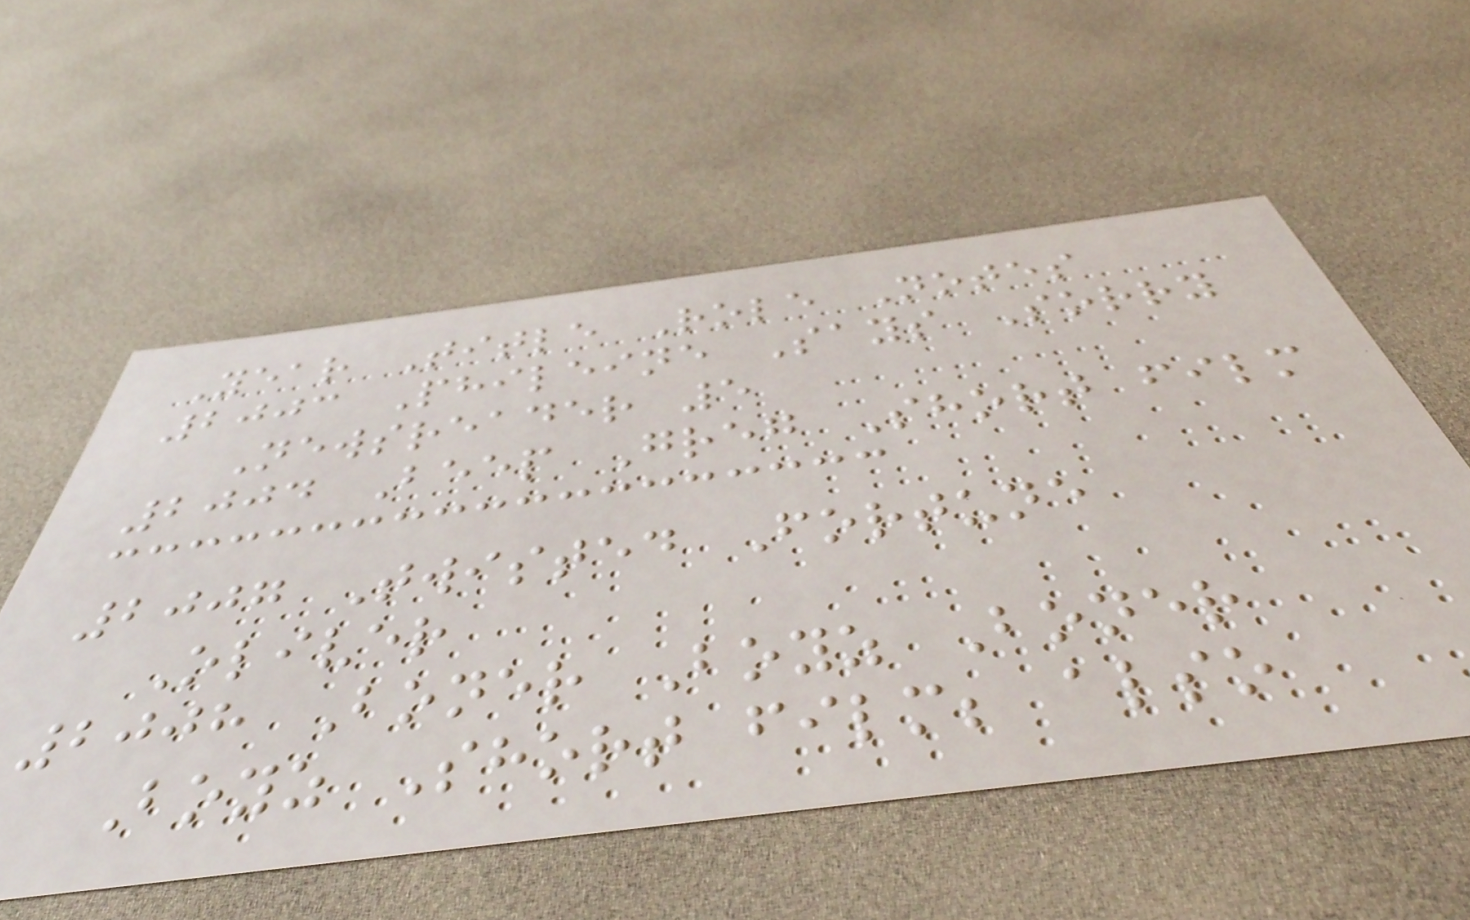Year Title Role Notes
2003 Phileine Says Sorry
Newsreader 5
2004 Beep Greg Short film
2007 Twisted Fortune
Oliver
2008 Boner Boyz Boner
Boyz Short film; also
